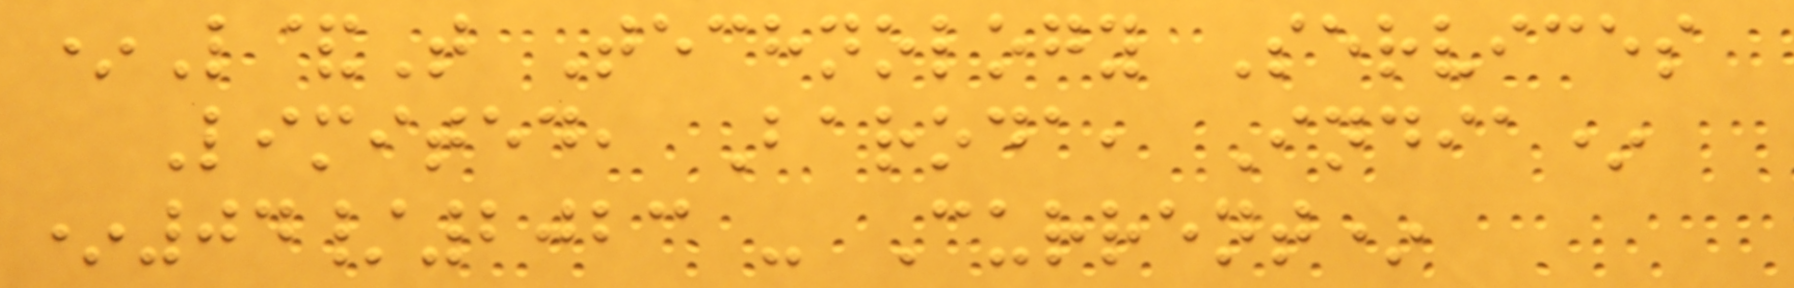*L&T Technology Services
Limited, Baroda, India*
*04/2023 - Current*
